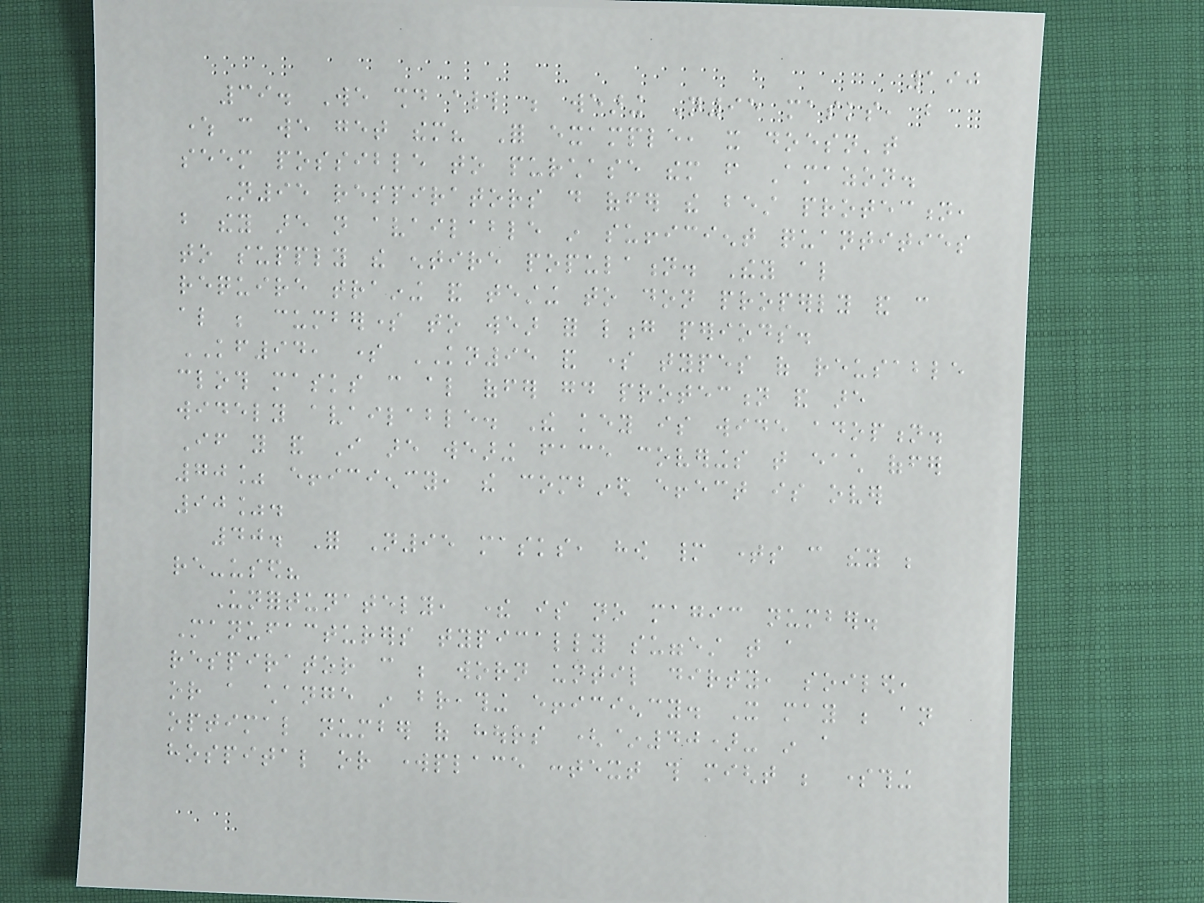190
39. We should all be wearing N95 masks, but
where can we get them? For example, it doesn't
seem possible to purchase them from Amazon.
N95 respirators do offer the best protection,
but they are not available in sufficient quantities
to supply the entire population. They also
require training and testing to don properly and can
also be cumbersome to wear for long periods.
KF94, some KN95 and some types of reusable
cloth masks can also offer good protection and are
widely available. The key is wide adoption.
If you and I are wearing face coverings that each offer
70% efficiency, the combined effect is over
90%.
40. For N95 masks, how many times can they be
re-used?
Unfortunately, there is no magic number.
Manufacturers typically suggest that a
respirator can be worn until dirty, soiled,
or a change in breathing efficiency. It may be an
optimal number of hours (~40)- in a
hospital or workplace context this might be something
